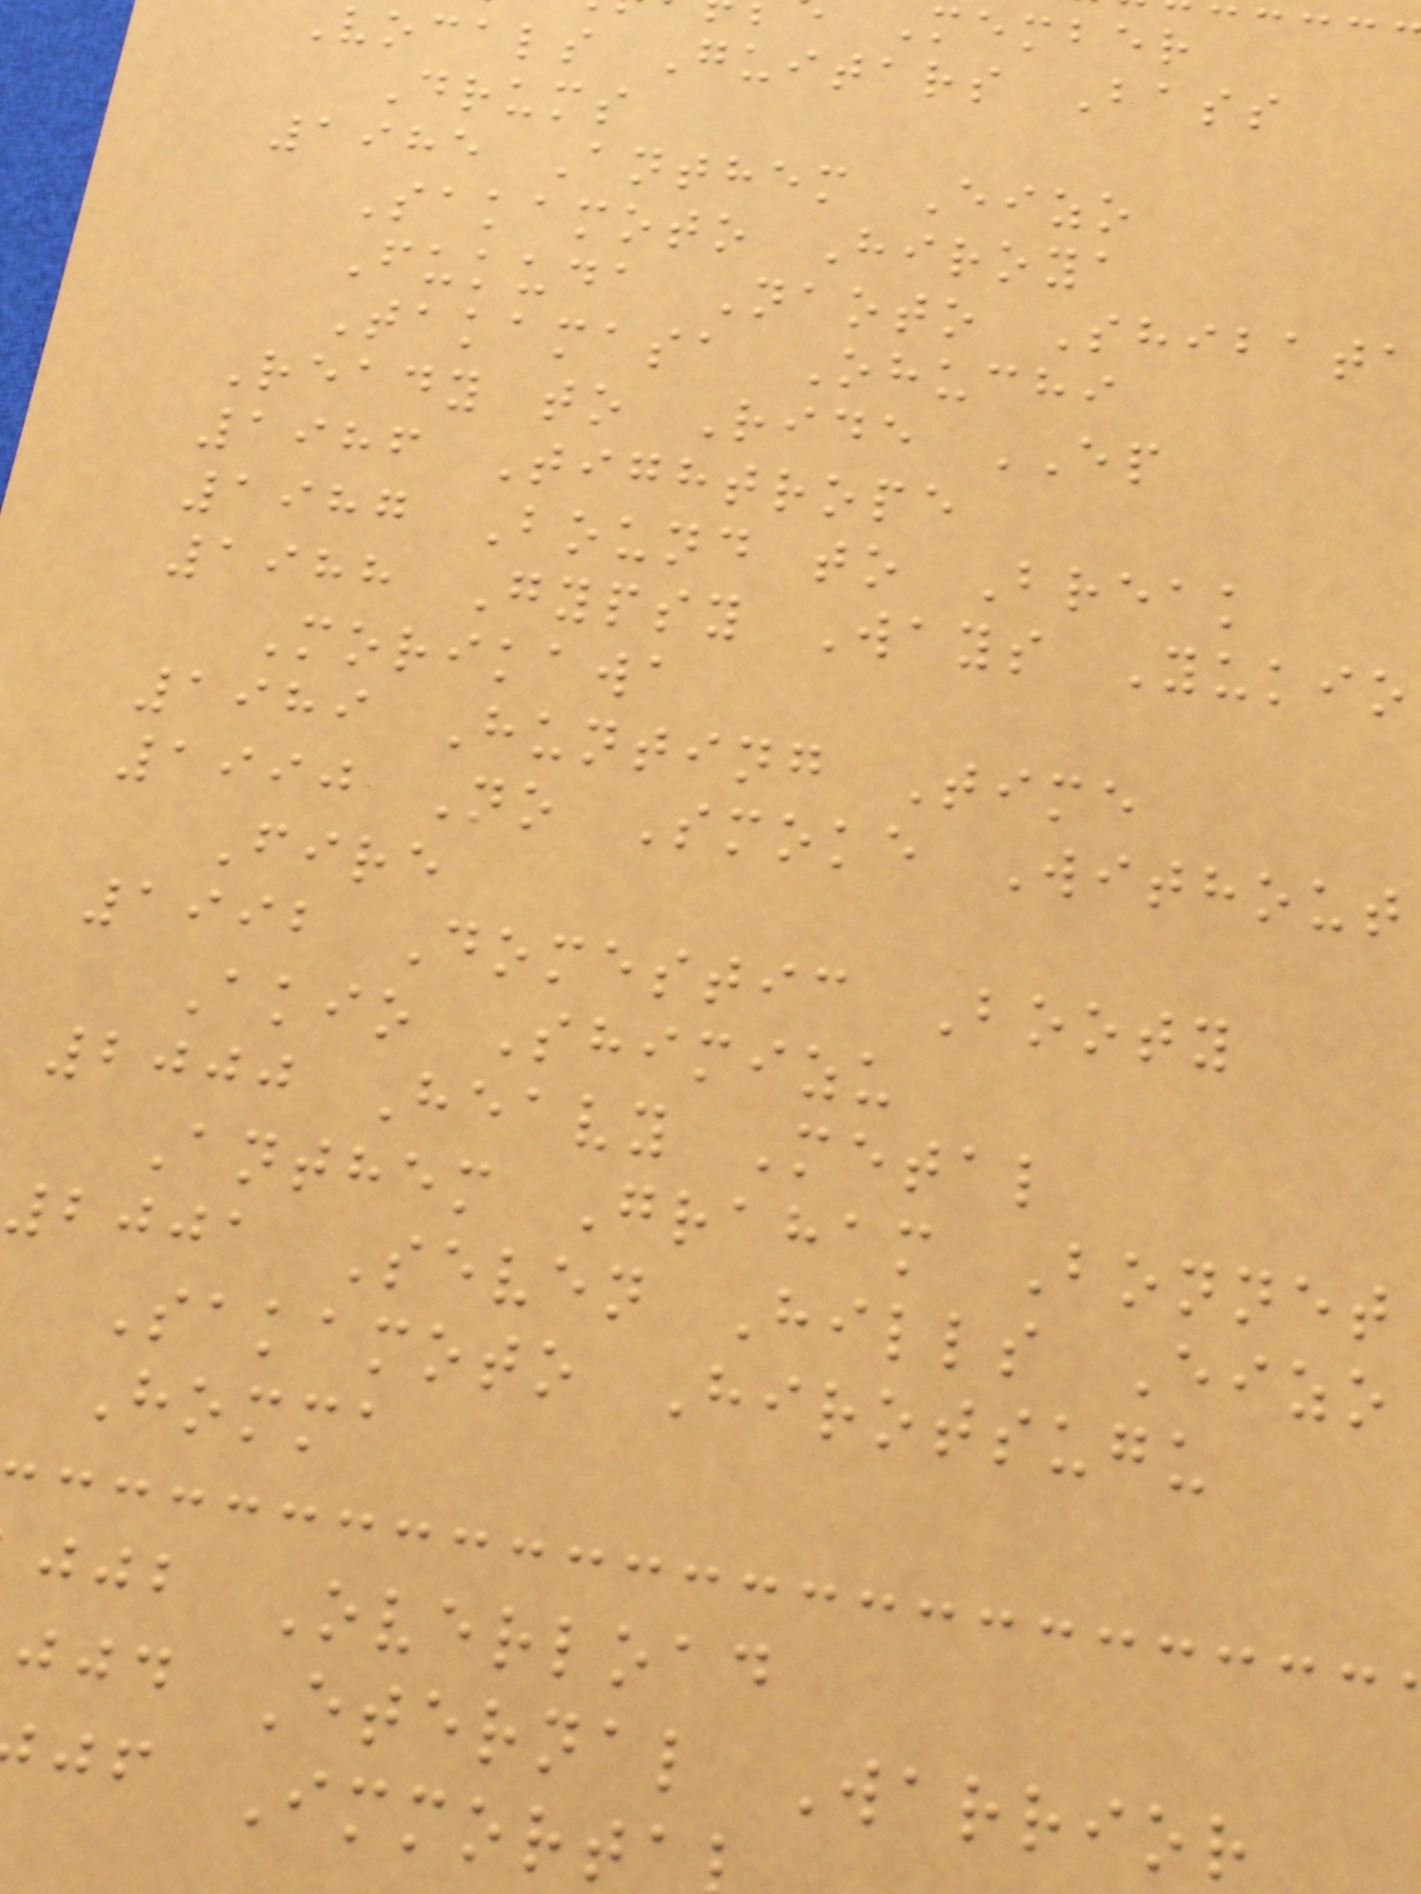Member
Vocals Guitars Bass
Drums
1985 Anthem Eizo
Sakamoto Hiroya
Fukuda Naoto Shibata
Takamasa Ohuchi
Ready to Ride EP
1986 Tightrope
1987 Bound to Break
1988 Gypsy Ways Yukio
Morikawa
1989 Hunting Time
1990 No Smoke Without
Fire
1992 Domestic Booty
Akio Shimizu
2000 Heavy Metal
Anthem Graham Bonnet
2001 Seven Hills Eizo
Sakamoto Hirotsugu
Homma
jjb Overload
jjd Eternal Warrior
jf Immort
